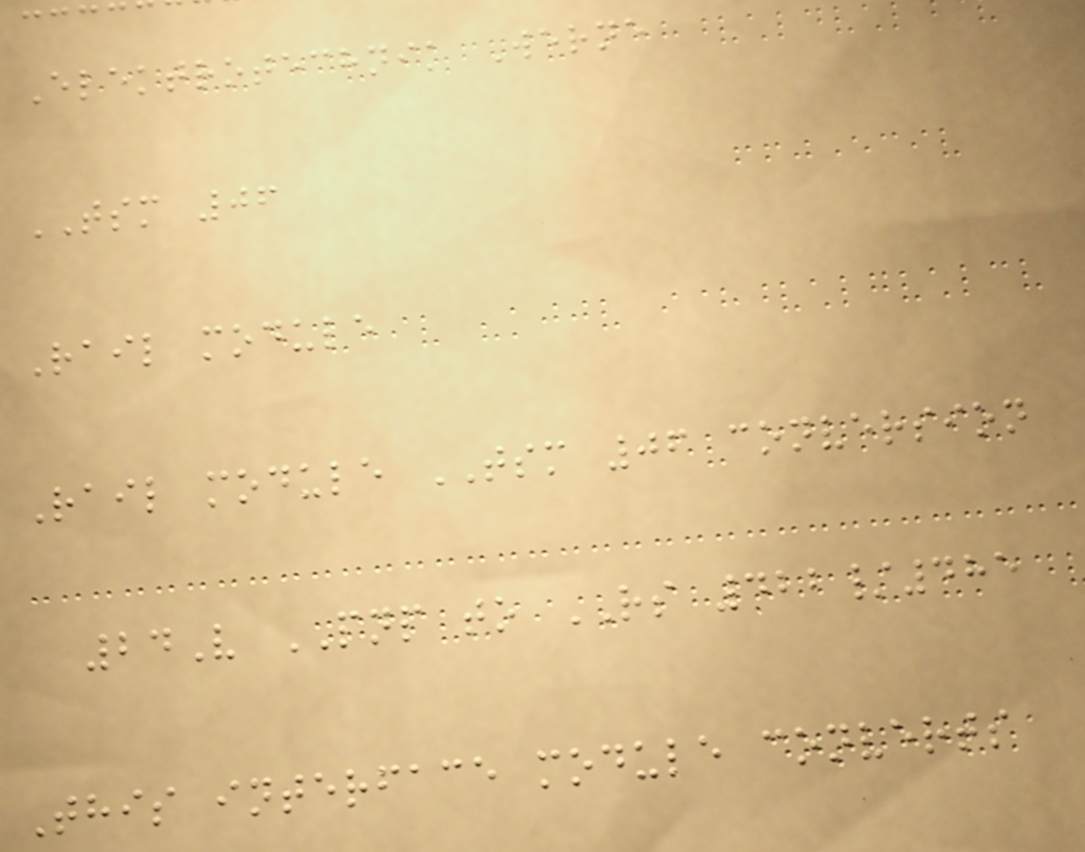Elektrotechnik Werne
TSM 06
Rail module
Rail module TSM 06 conversion
24V PNP to RS 422/485
This interface module converts
